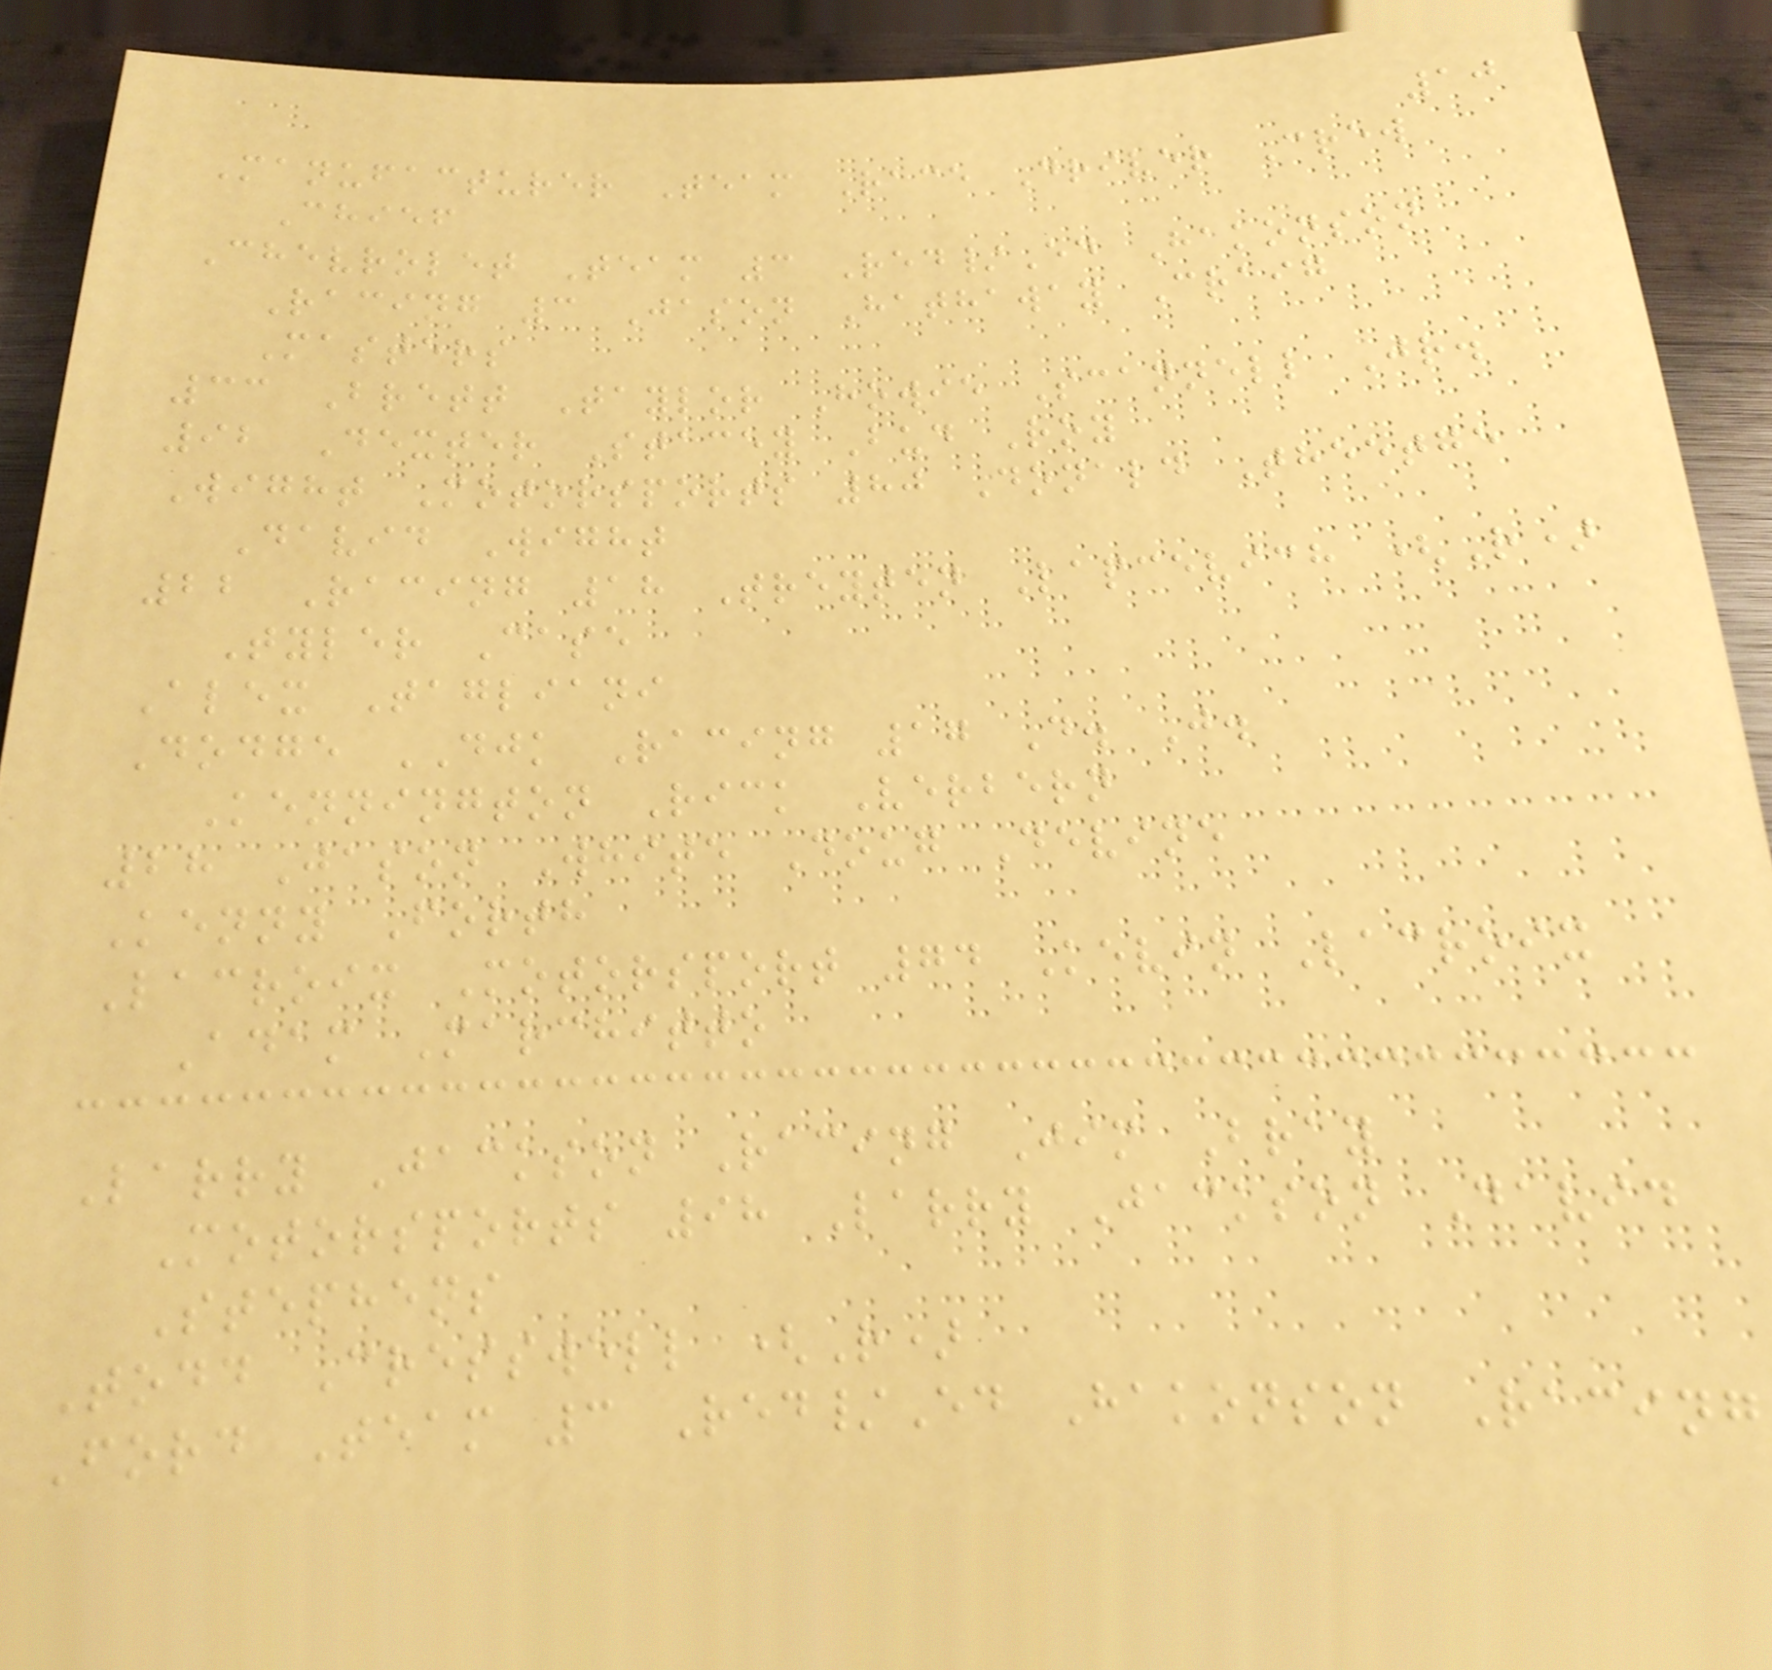10
Manufacturer Team Race Driver Crew
Chief
Chevrolet Team 3 Red/Ed Hakonson
Racing 3 Jason Hathaway Craig
Masters
33 Brett Taylor Howie Scannell Jr.
92 Dexter Stacey Bud Roy
Wight Motorsports 80 Donald Theetge
David Wight
22 Racing 18 Treyten Lapcevich (R)
Tyler Case
Alex Tagliani
Dodge DJK Racing 17 D. J.
Kennington Rick Verbern
28 Jason White Doug Devine
Kenny Forth
Lacroix Motorsport 74 Kevin Lacroix
Adam Marchitto
Larry Jackson Racing Jim Bray
Motorsports 98 Larry Jackson David
Stephens
Todd Cresswell (R)
Ford Team 3 Red/Ed Hakonson Racing
